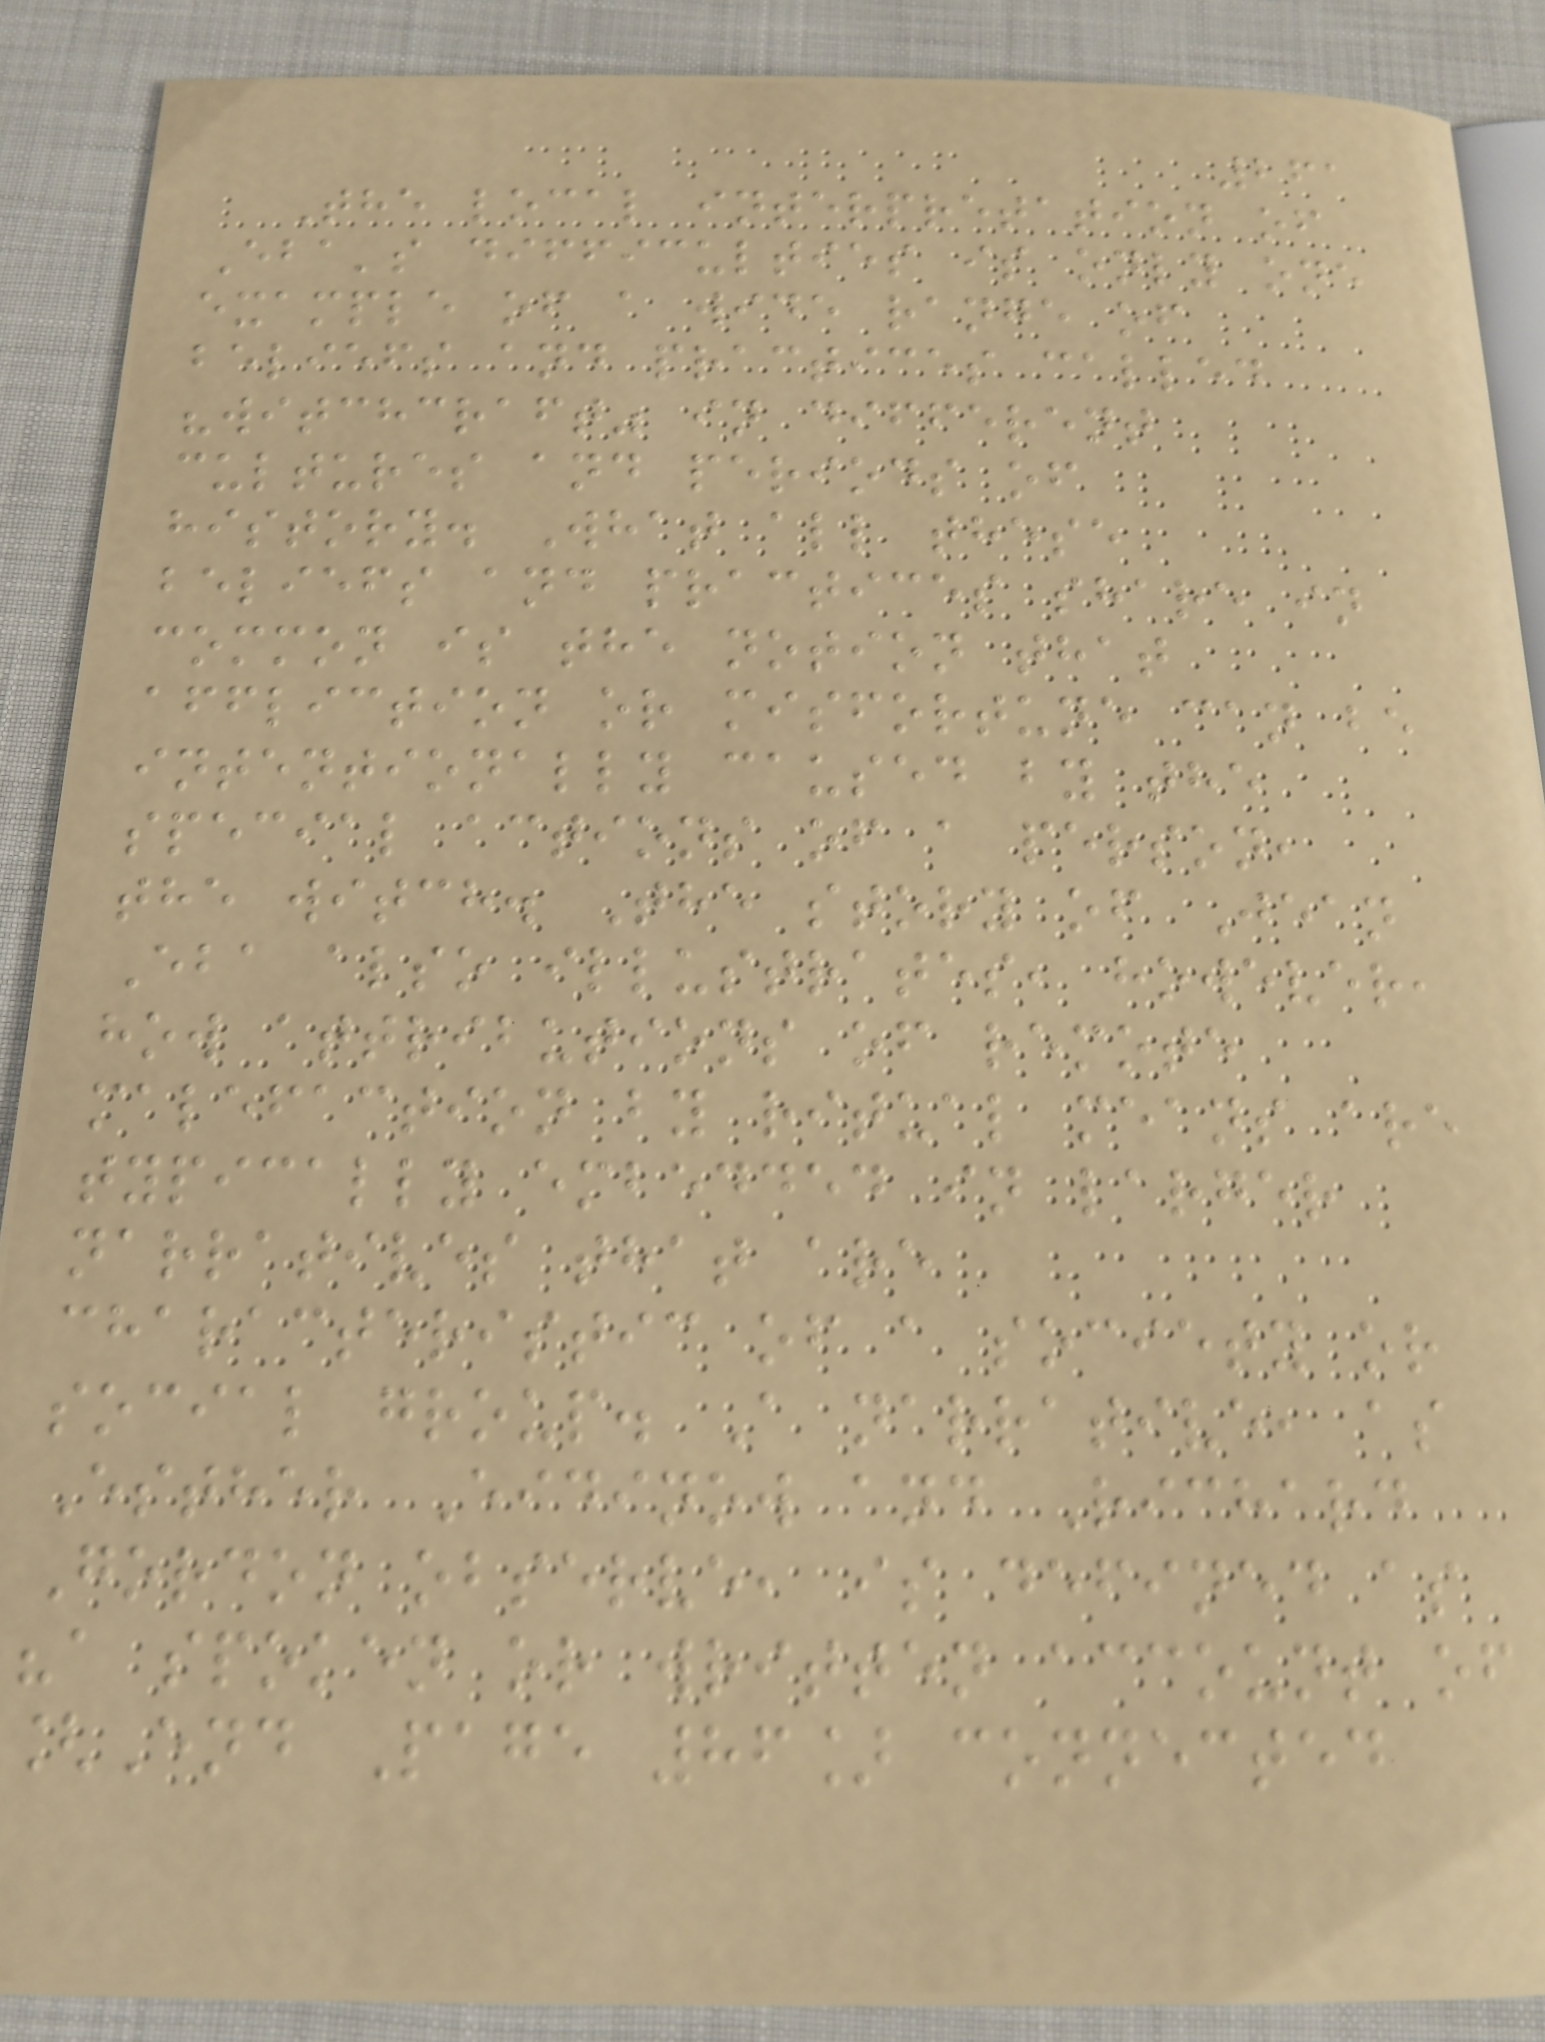261
The local interpretation of
Eba's difficulties is only one
example of a wide range of
beliefs and practices called
"witchcraft" in different
cultures and periods of
history. What all these
beliefs and practices share in
common is the notion that
affliction or misfortune can be
intentionally caused by the
special actions of a person,
the witch. The story of Jean
Eba also illustrates, however,
how attributions of remote
malefaction by ritual means are
typically embedded in larger
narratives that are
characteristic of a society or
social group. A narrative, as
Esther Eidinow and Richard
Gordon observe, is defined as
"a spoken or written account of
[End Page 86] connected
